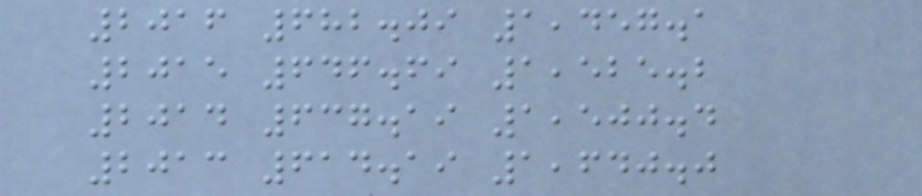2016 682.09 1,457.1
2015 646.69 1,525.2
2014 637.19 1,500.4
2013 614.19 1,640.0
